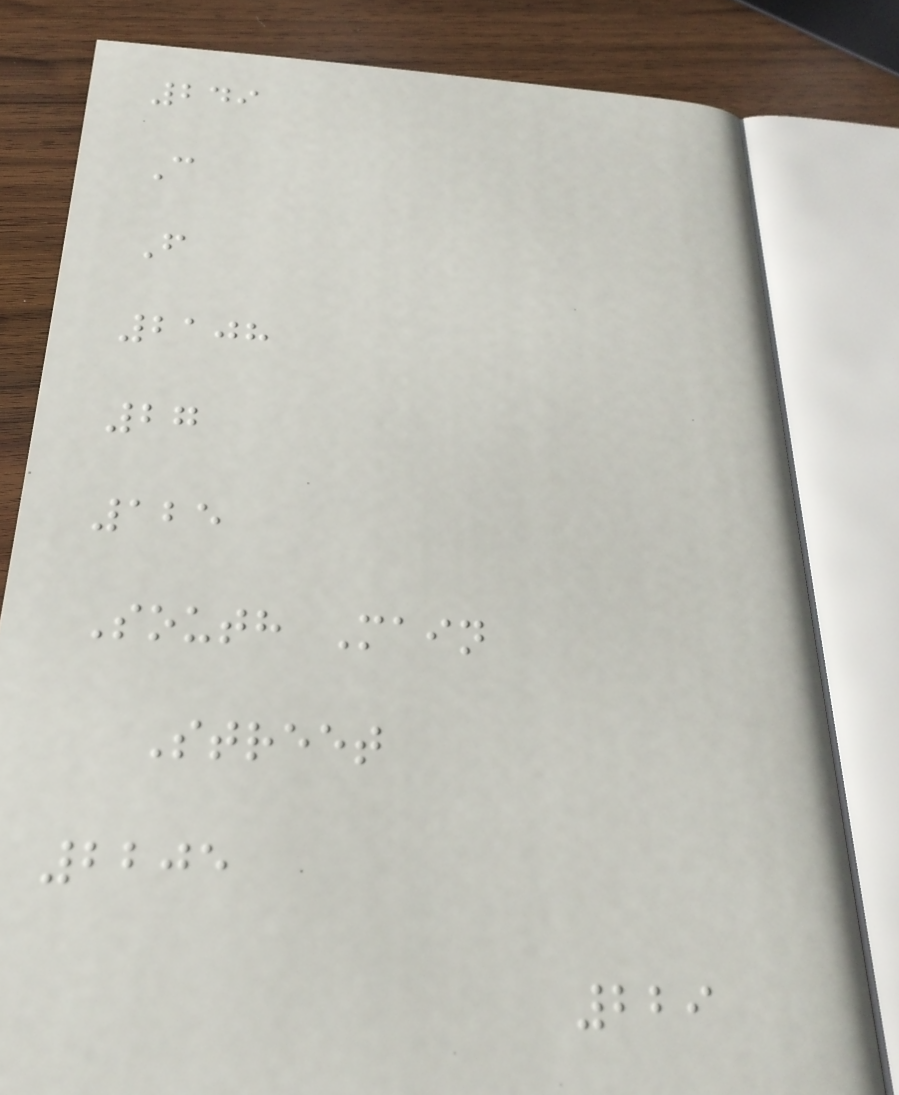249
C
F
2108
27
125
South Main
Street
2205
229
